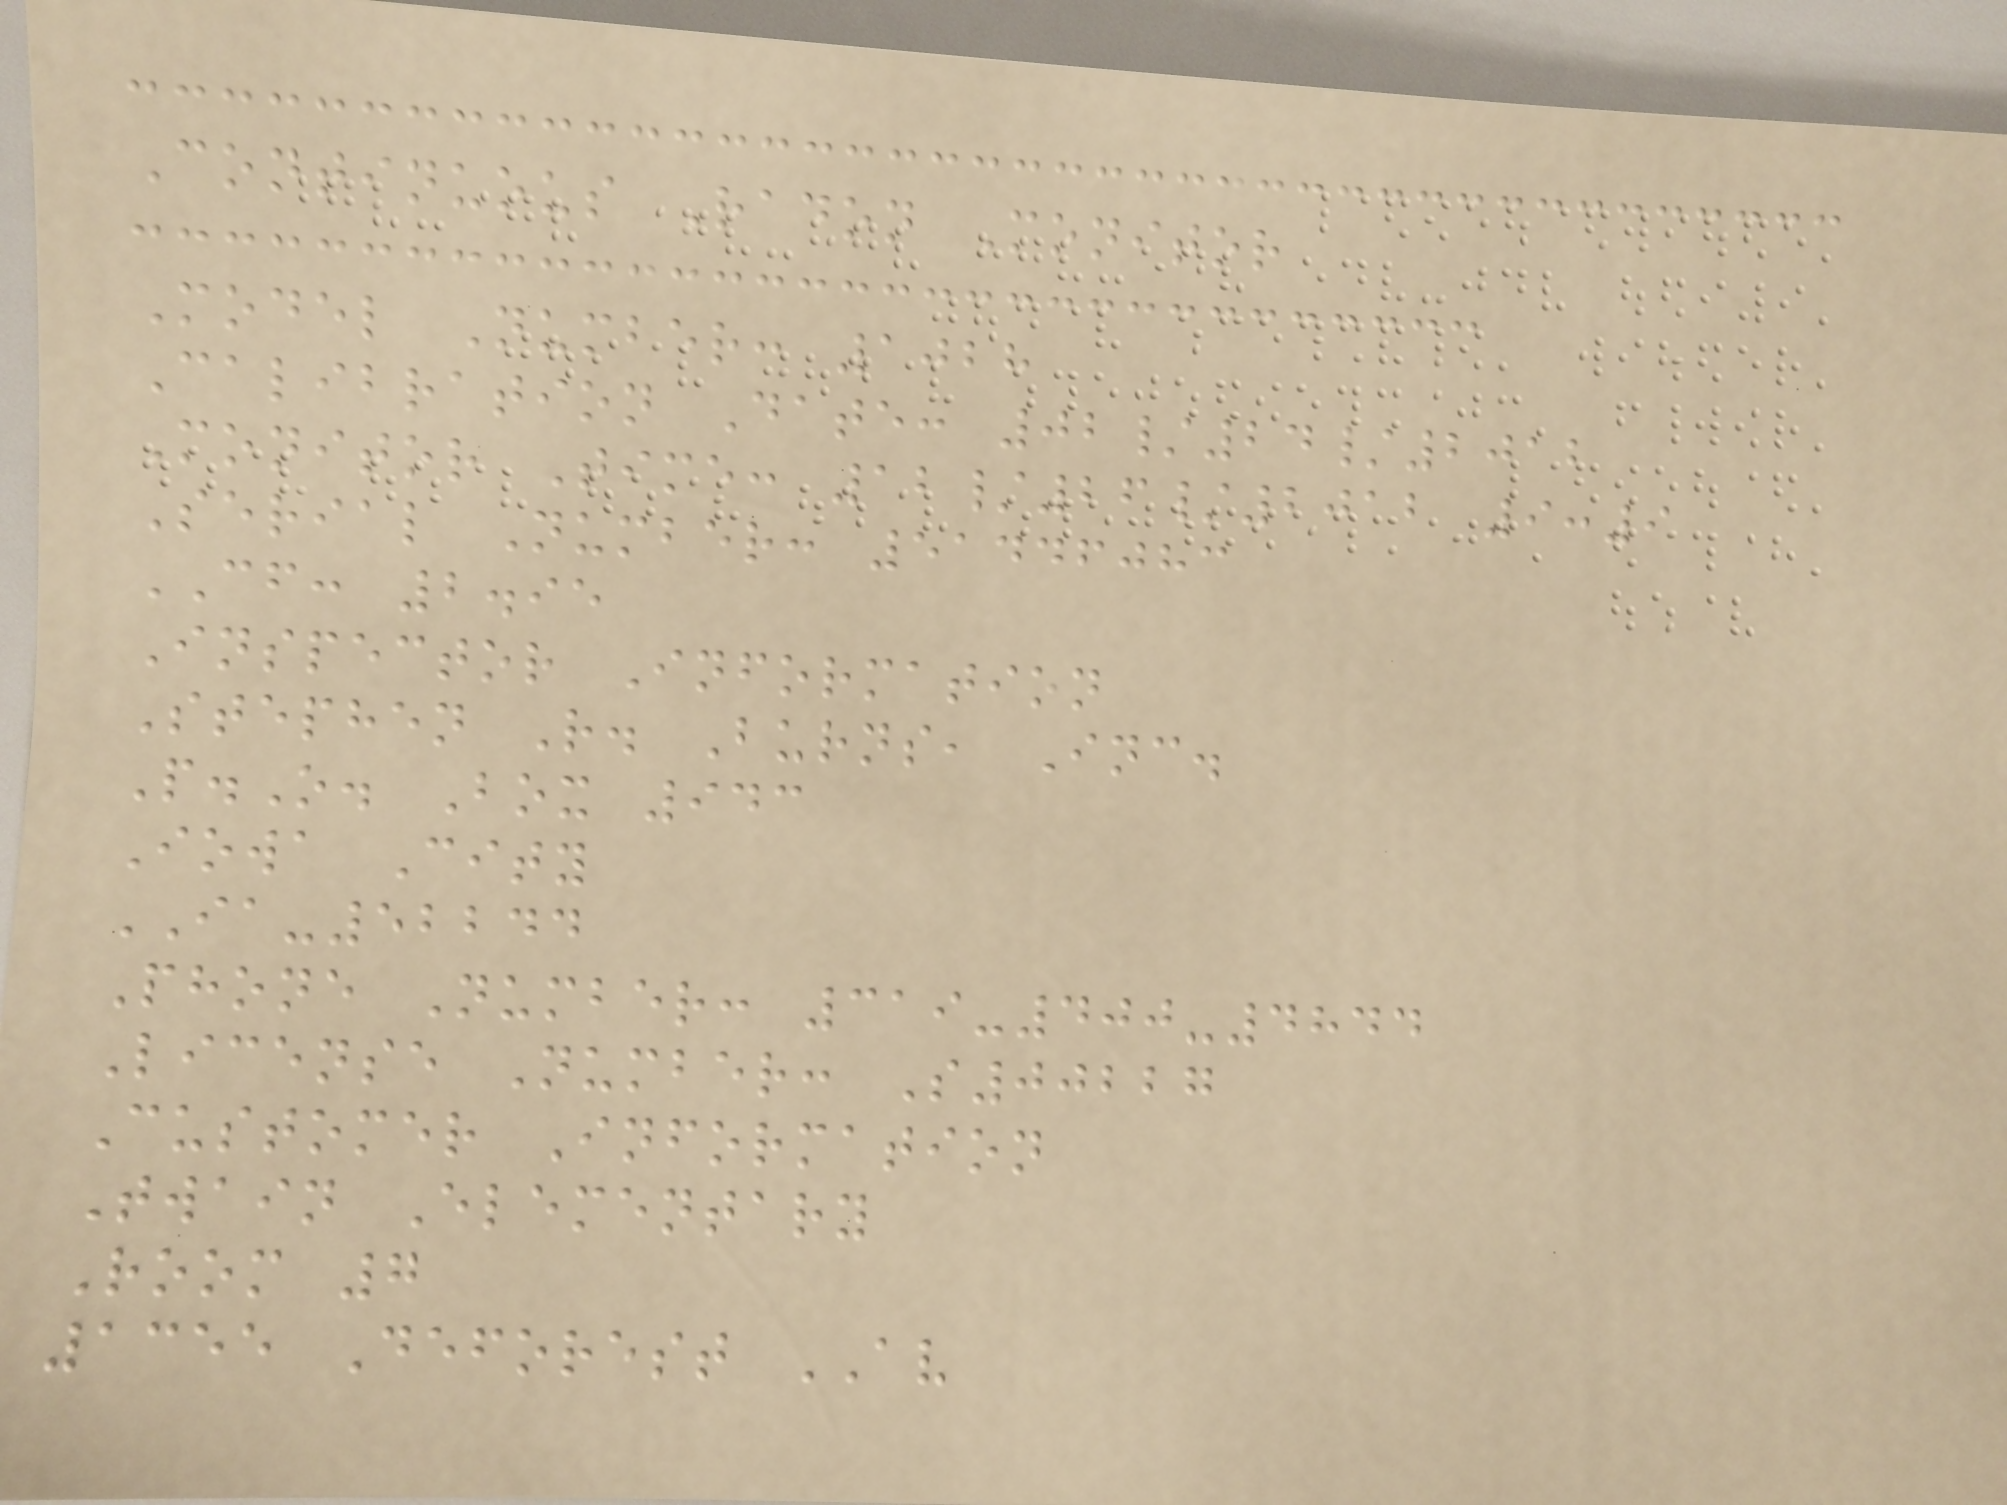Continuous Radon Monitor
Model Number: 1028
Calibration Date: 02/24/2012
Monitor Time: 12/26/2012 9:9
Serial Number: 51446083
CF: 2.95
Inspector Information
Stephen R. Burns, Inc.
P.O. Box 943
Iowa City
IA-52244
Phone Number: 319-400-4844
License Number: S00227
Customer Information
Twain Elementary
Room 7
1355 Deforest AV
